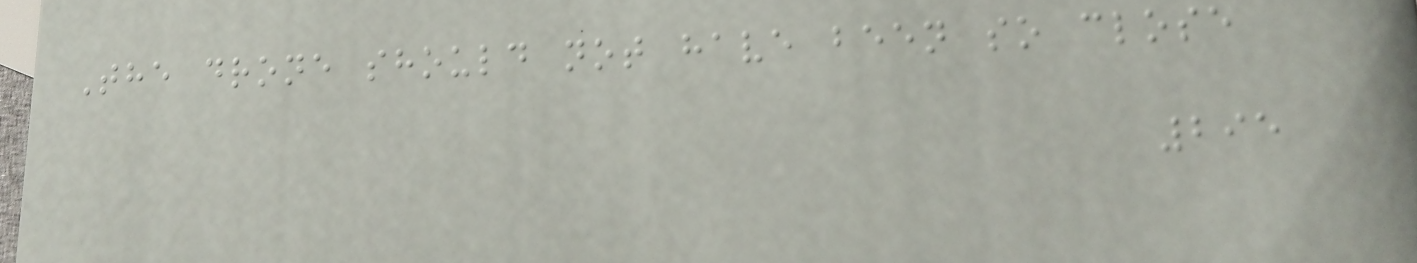The drone should not have been so close
295
